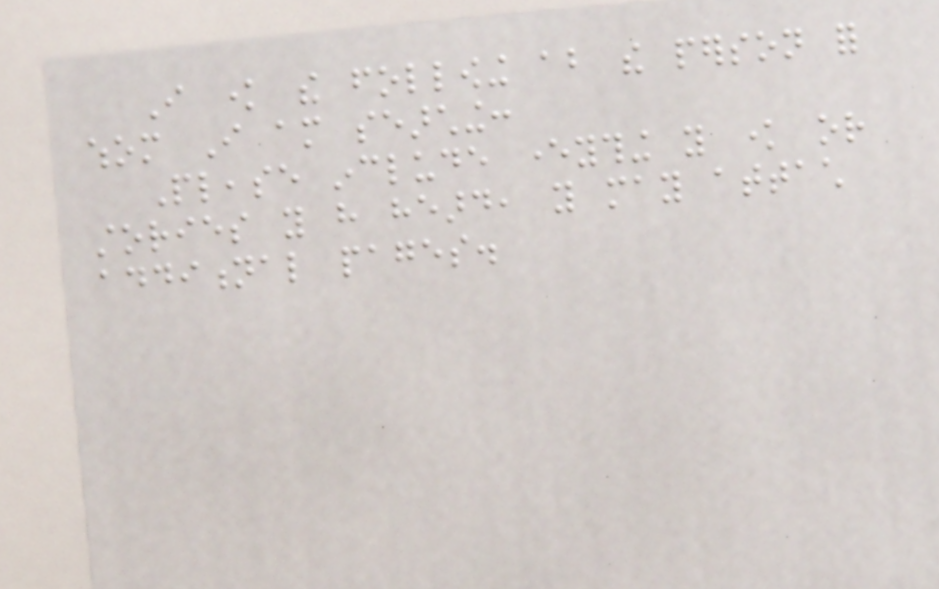I know the following about the person for
whom I am searching:
Please include everything you know or
stories you have heard, you may attach
additional pages.
